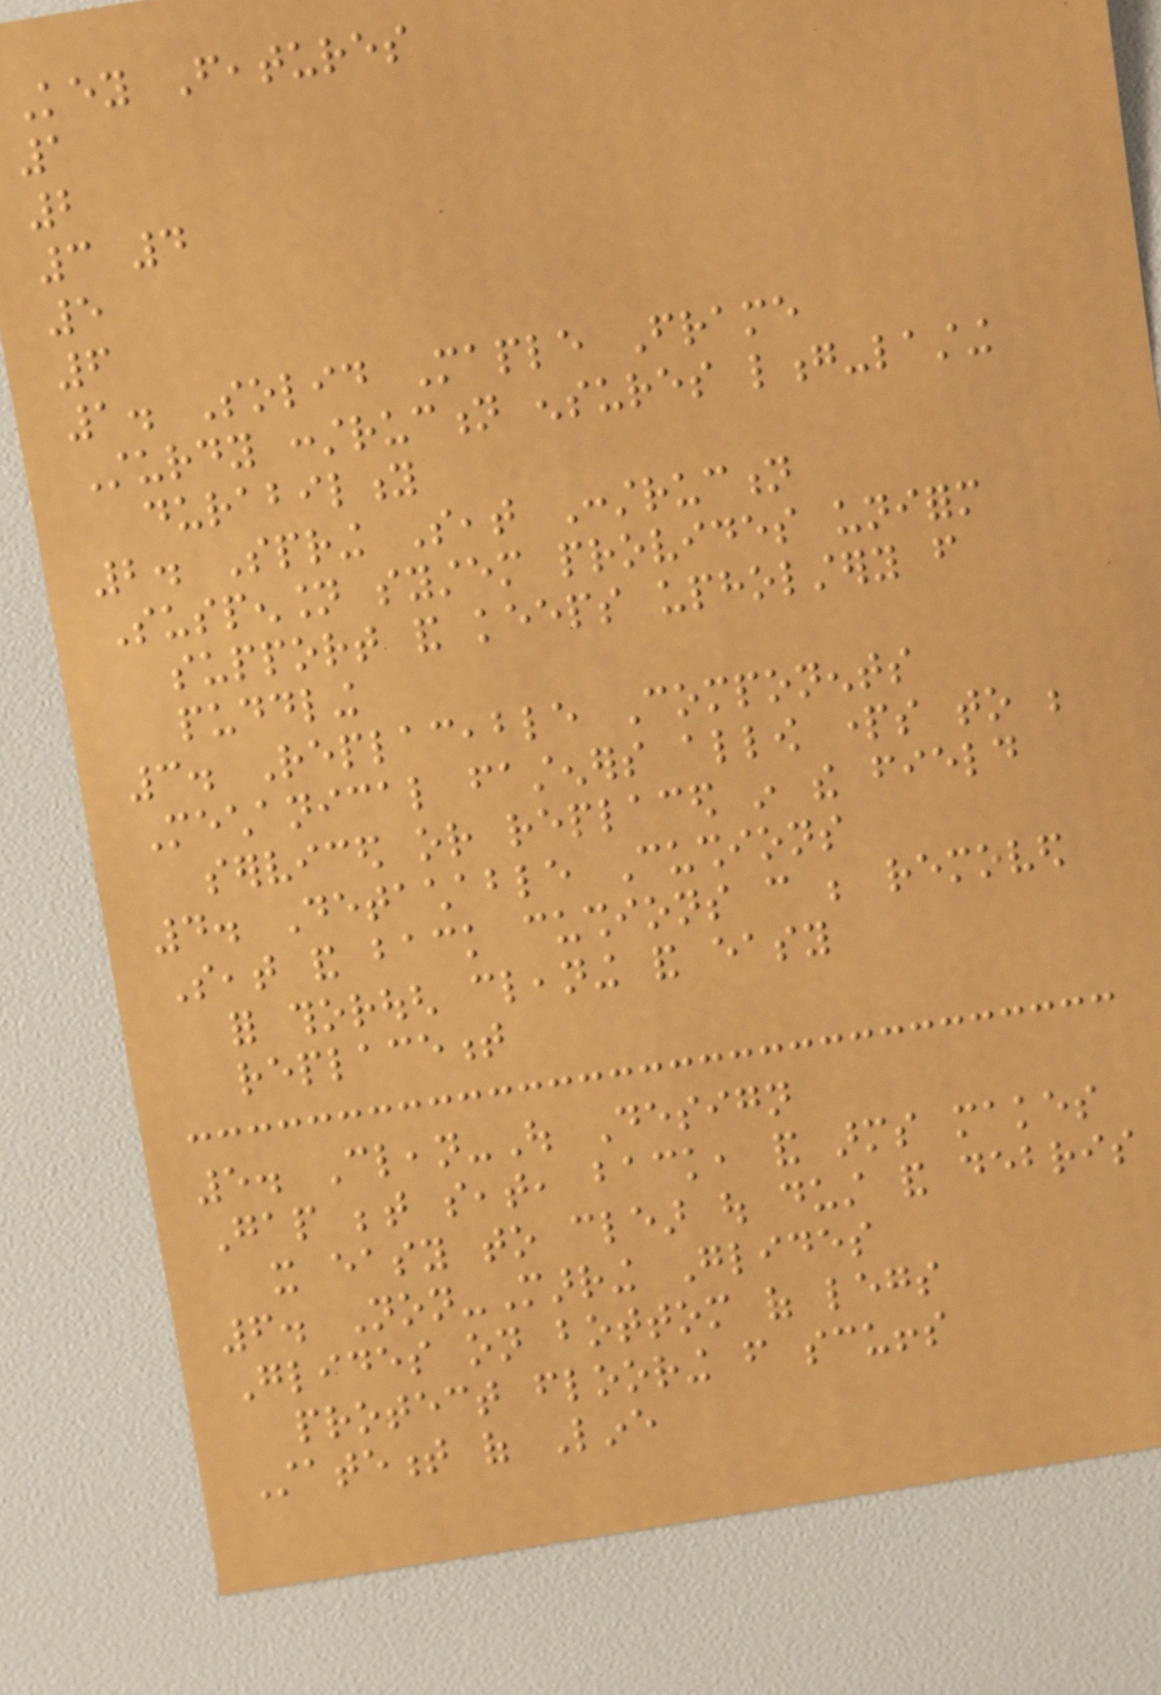Key Features
1
2
3 4
5
6
1. Solid Maple Frame
Sturdy construction ensures long-lasting
durability
2. Spring Seat Construction
Suspension system provides uniform
support and keeps upholstery from
puddling
3. Replaceable Components
Mechanical fasteners allow parts to be
serviced or replaced in the field
4. Detachable Cushions
Seat and back cushions can be removed
for thorough cleaning and easy
replacement
5. Clean-Out Design
Gap between seat, back, and arms makes
it easy to clear out dust and debris
6. Non-Marring Glides
Glides on bottom of legs
protect flooring from scuffs
Statement of Line
